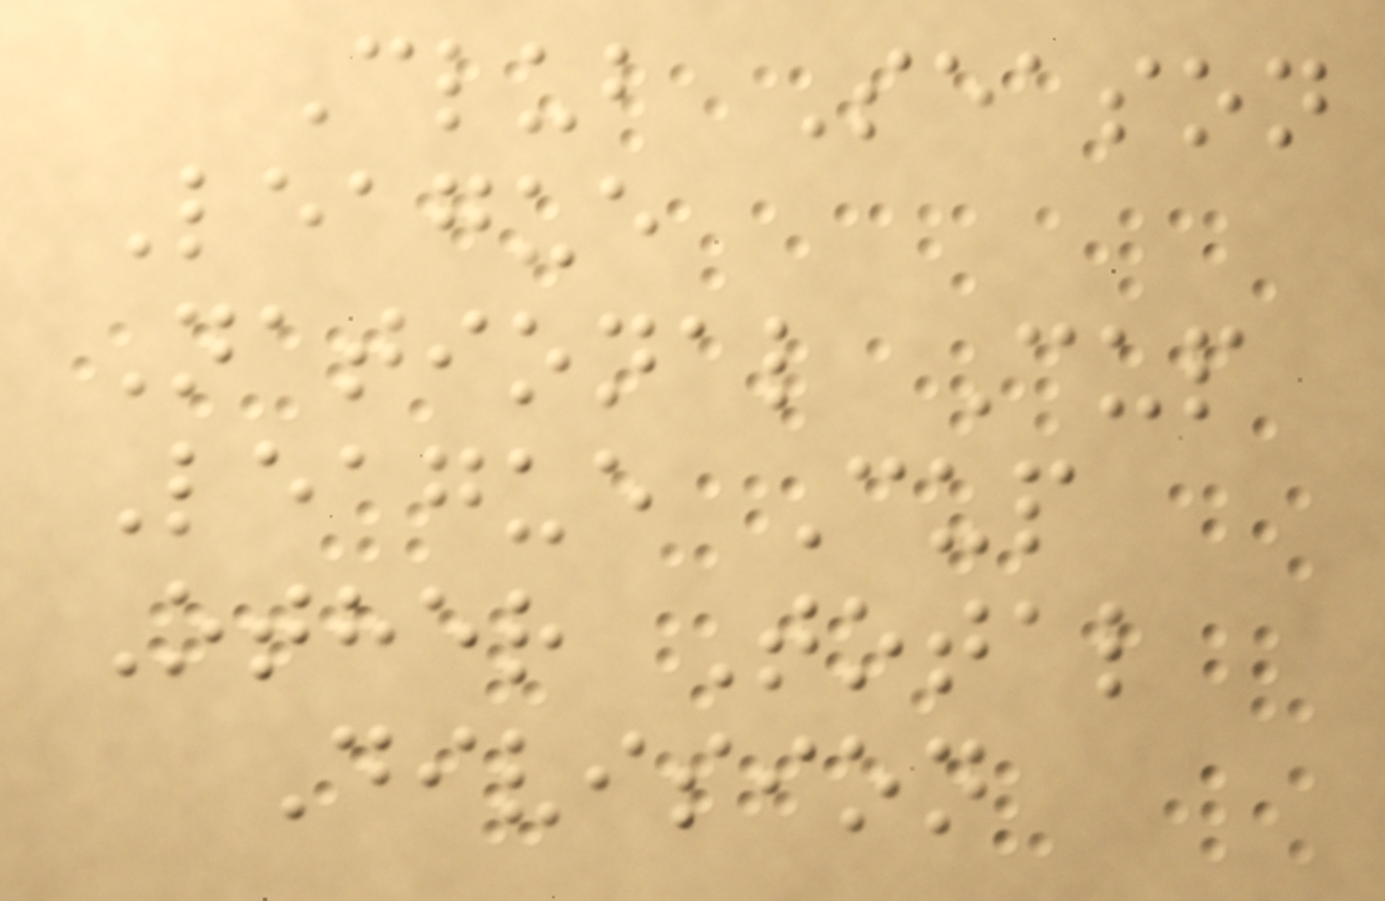Club Season
League
National Cup
League Cup
Other Total
Division
